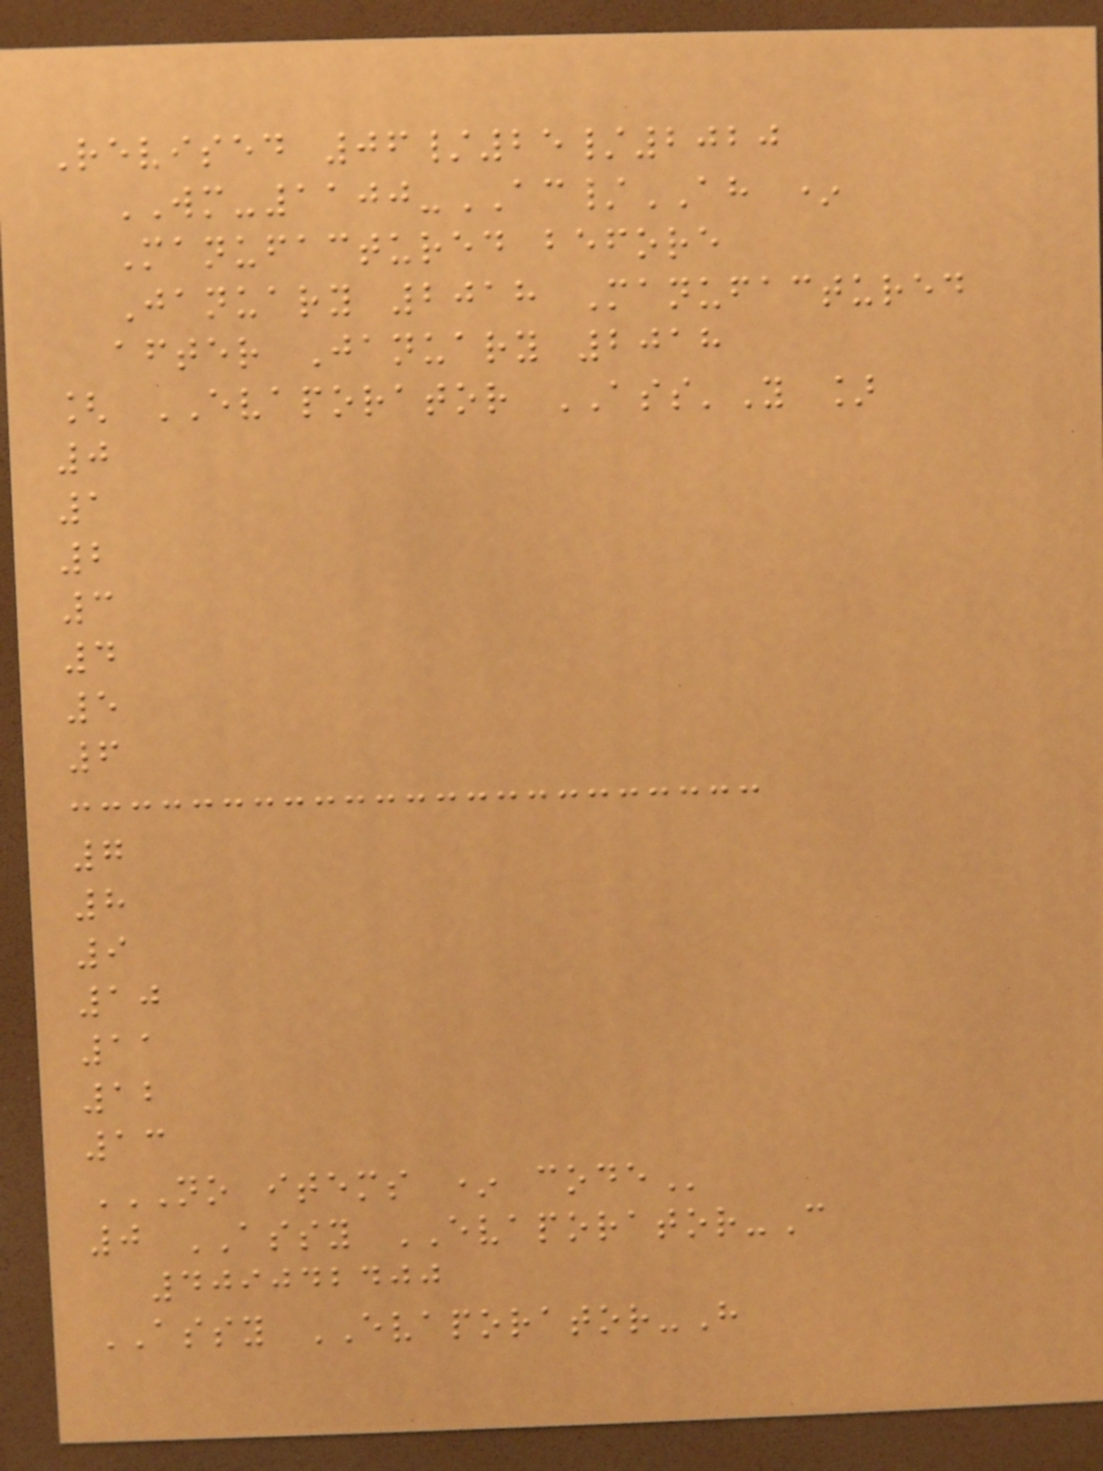Revised 06/25/2020
WM-1100-AC/AH *
Manufactured before
January 2018 Manufactured
after January 2018
[ EVAPORATOR ASS'Y ]
0
1
2
3
4
5
6
7
8
9
10
11
12
13
NO ITEMS * CODE
0 ASSY EVAPORATOR-C
409042400
ASSY EVAPORATOR-H
